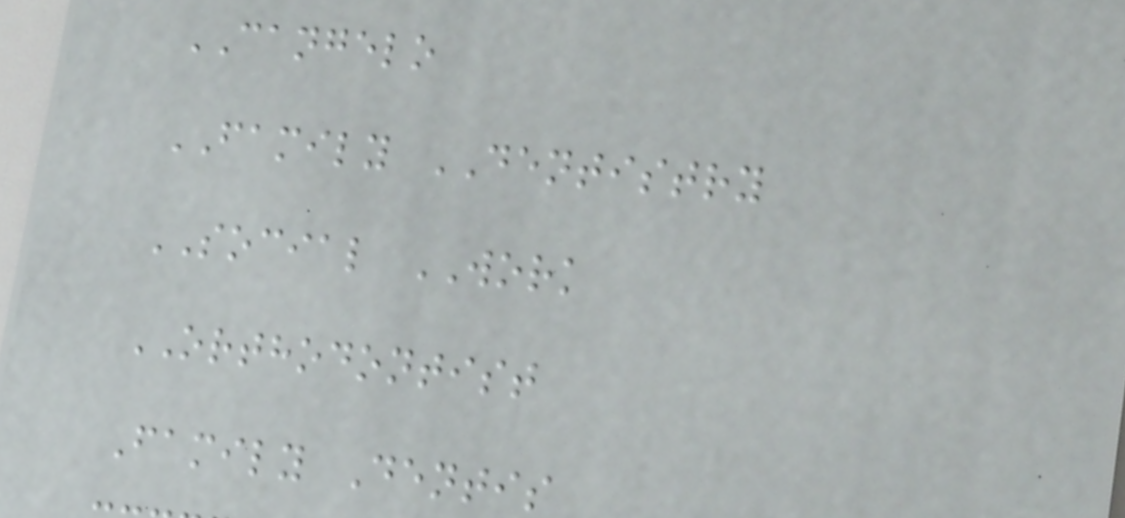CANGELO
FAMILY DENTISTRY
SOCIAL WORK
ORTHODONTIST
Family Dentis
